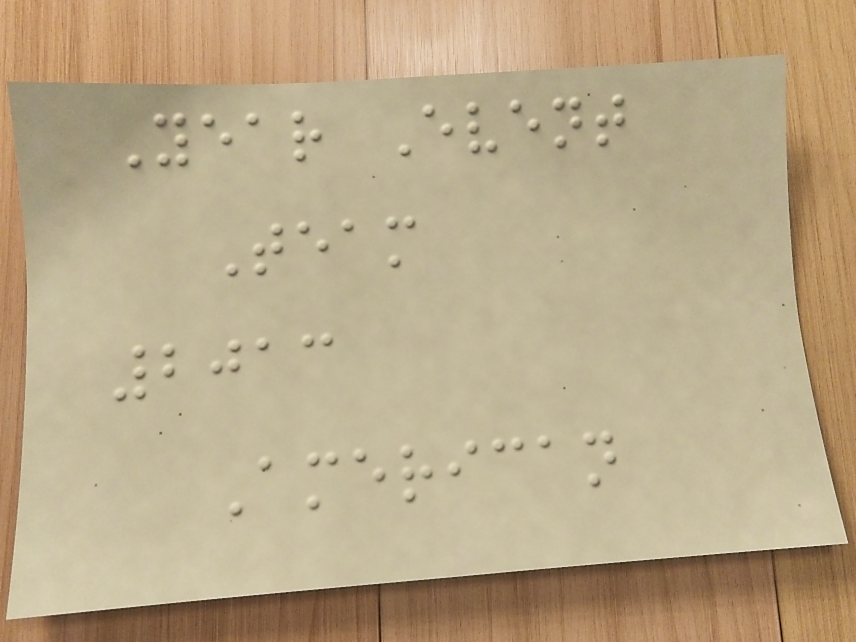Year Event
Team
2013
American
